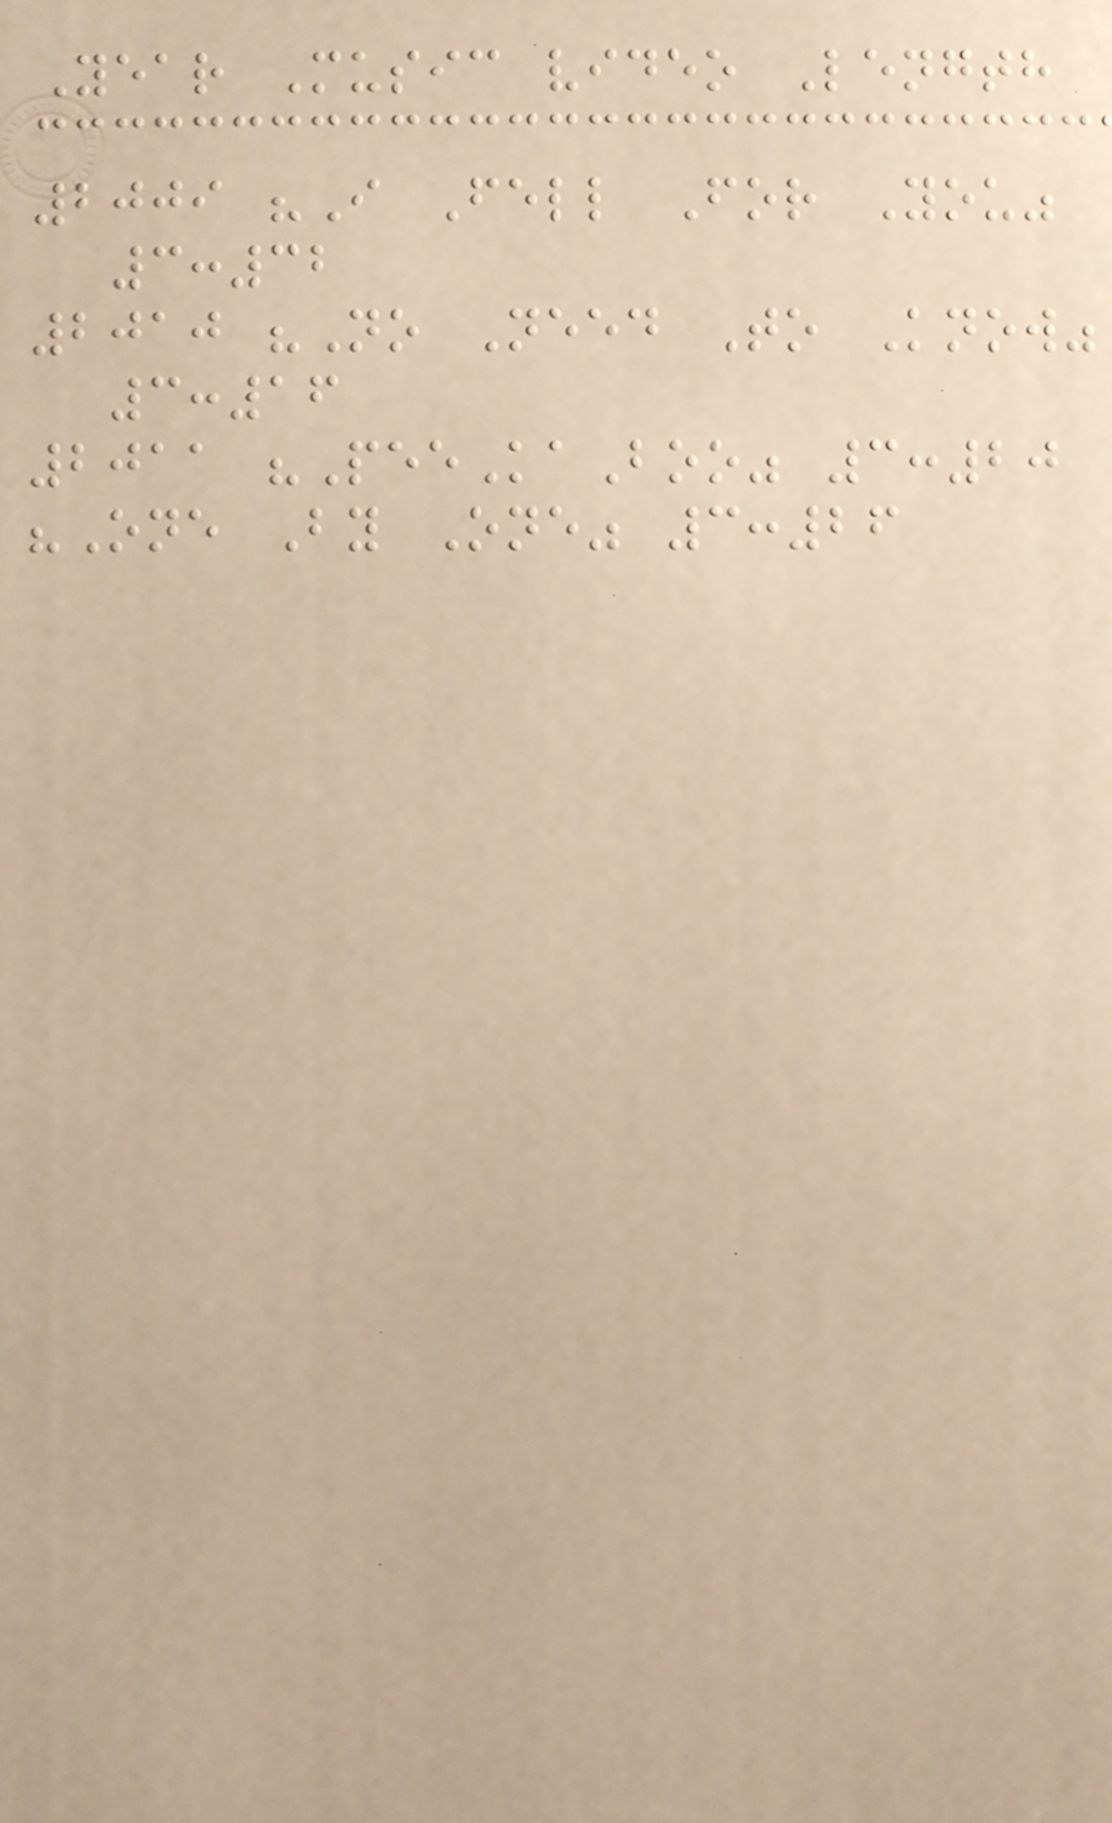Year Music video Length
2009 "I Fell For You"
3:32
2010 "No Need To Know"
3:16
2011 "PeeKaBoo" 3:20
"One By One" 3:26
